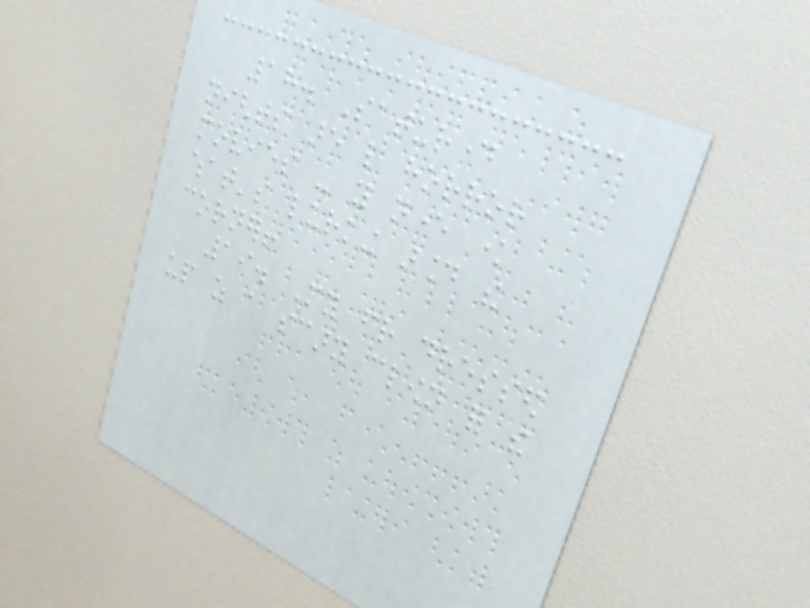18. Saturday
nights are like horror
movies - you never know
what's lurking around the
corner!
19. My friend dressed
up as a scary clown for the
